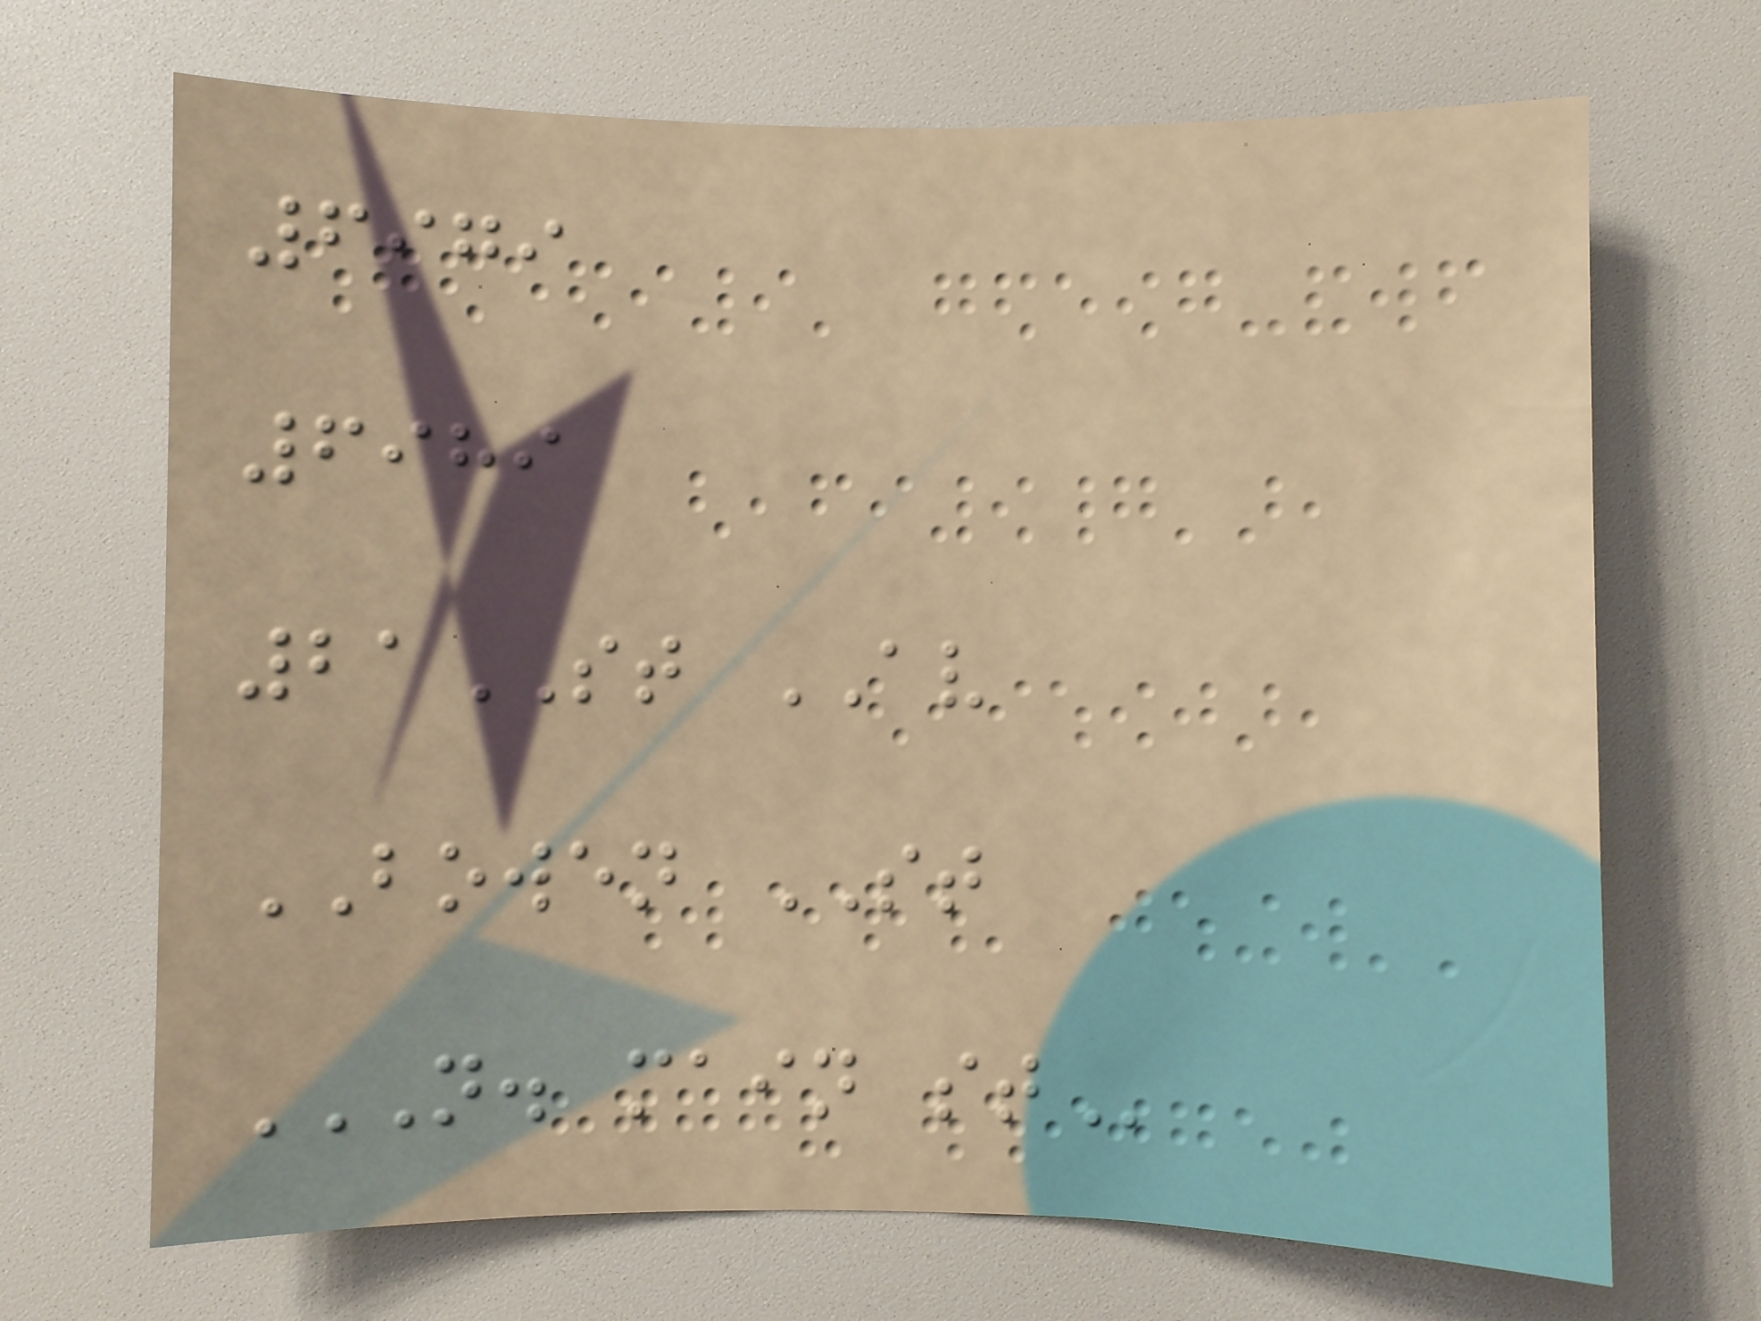6979
6989
21ST AV
BOWEN ST
N. MAIN ST
